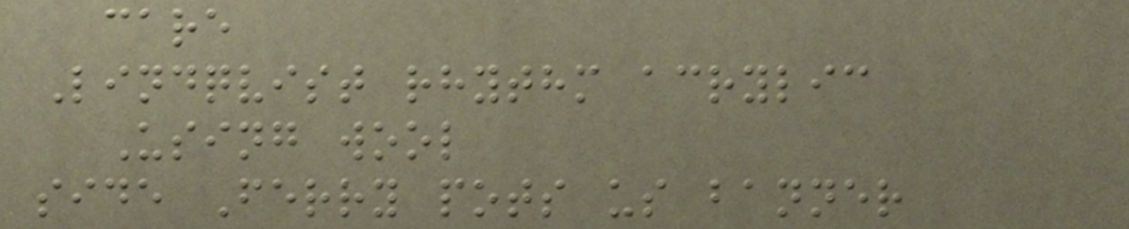care
Lindqvist rhythm acrylic
Using wool
side Ferry pots us banner
